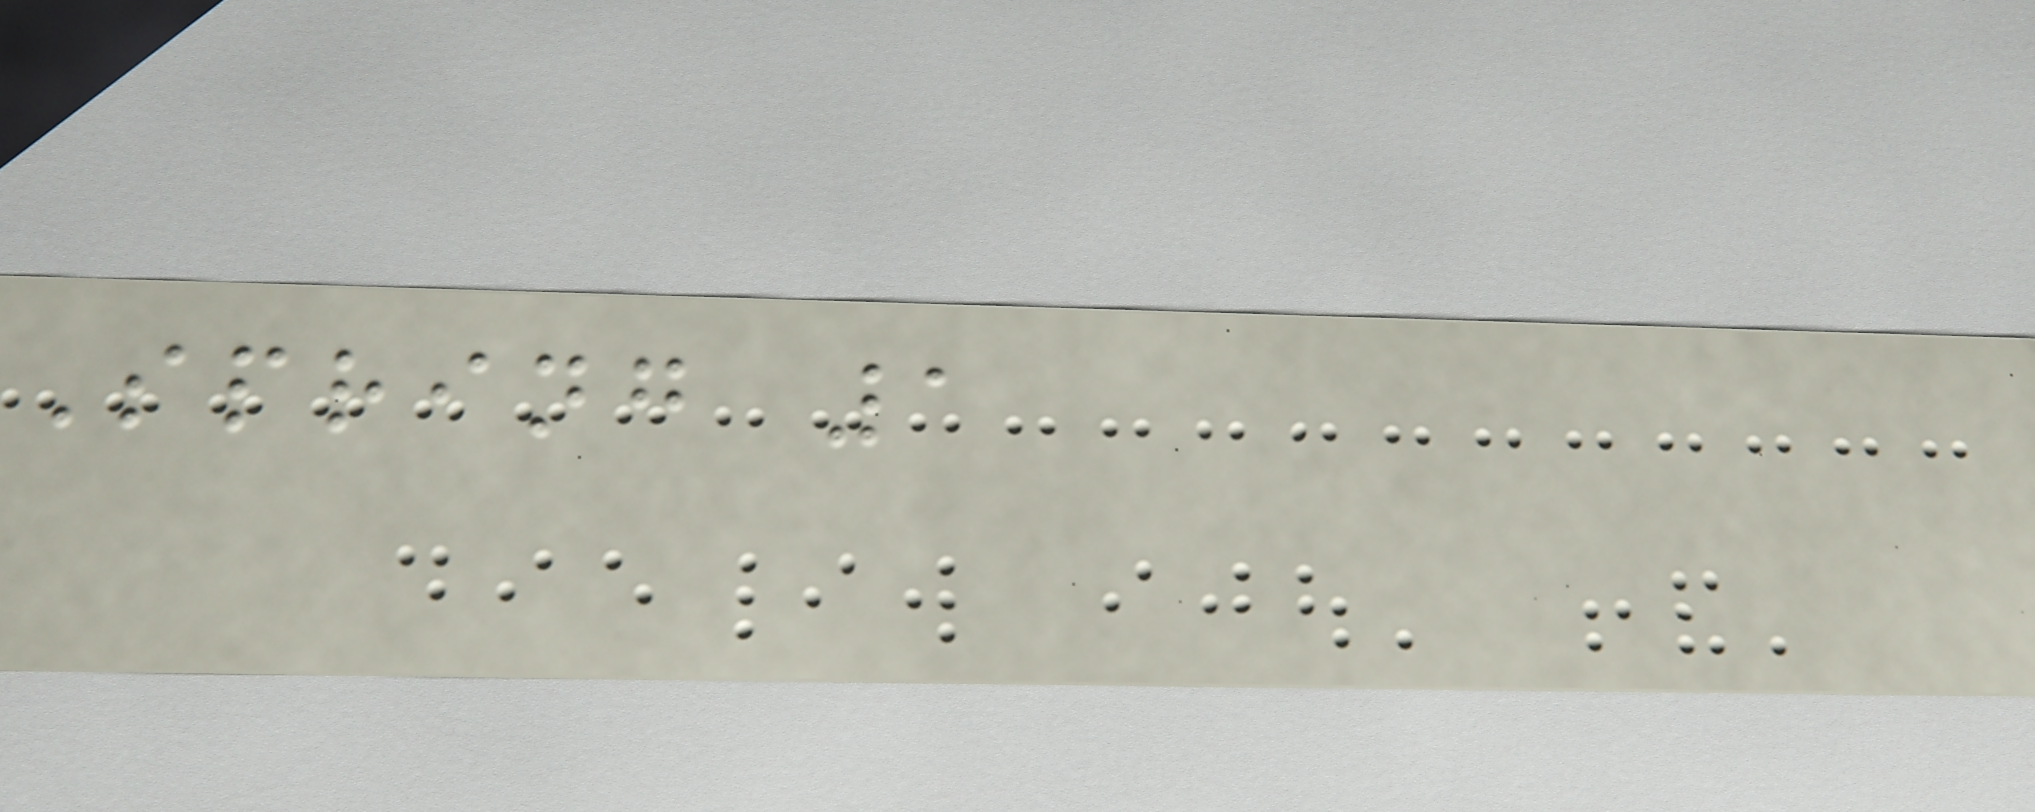Spring 1
